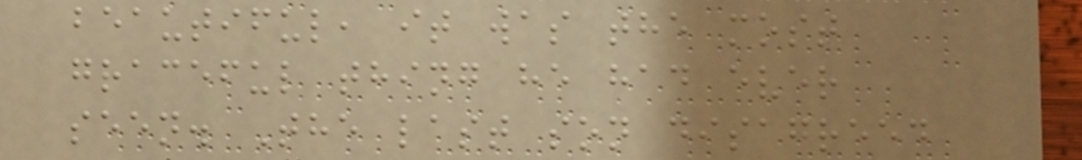beautiful, it was the most
graceful thing he had ever
seen. The last son disagreed
